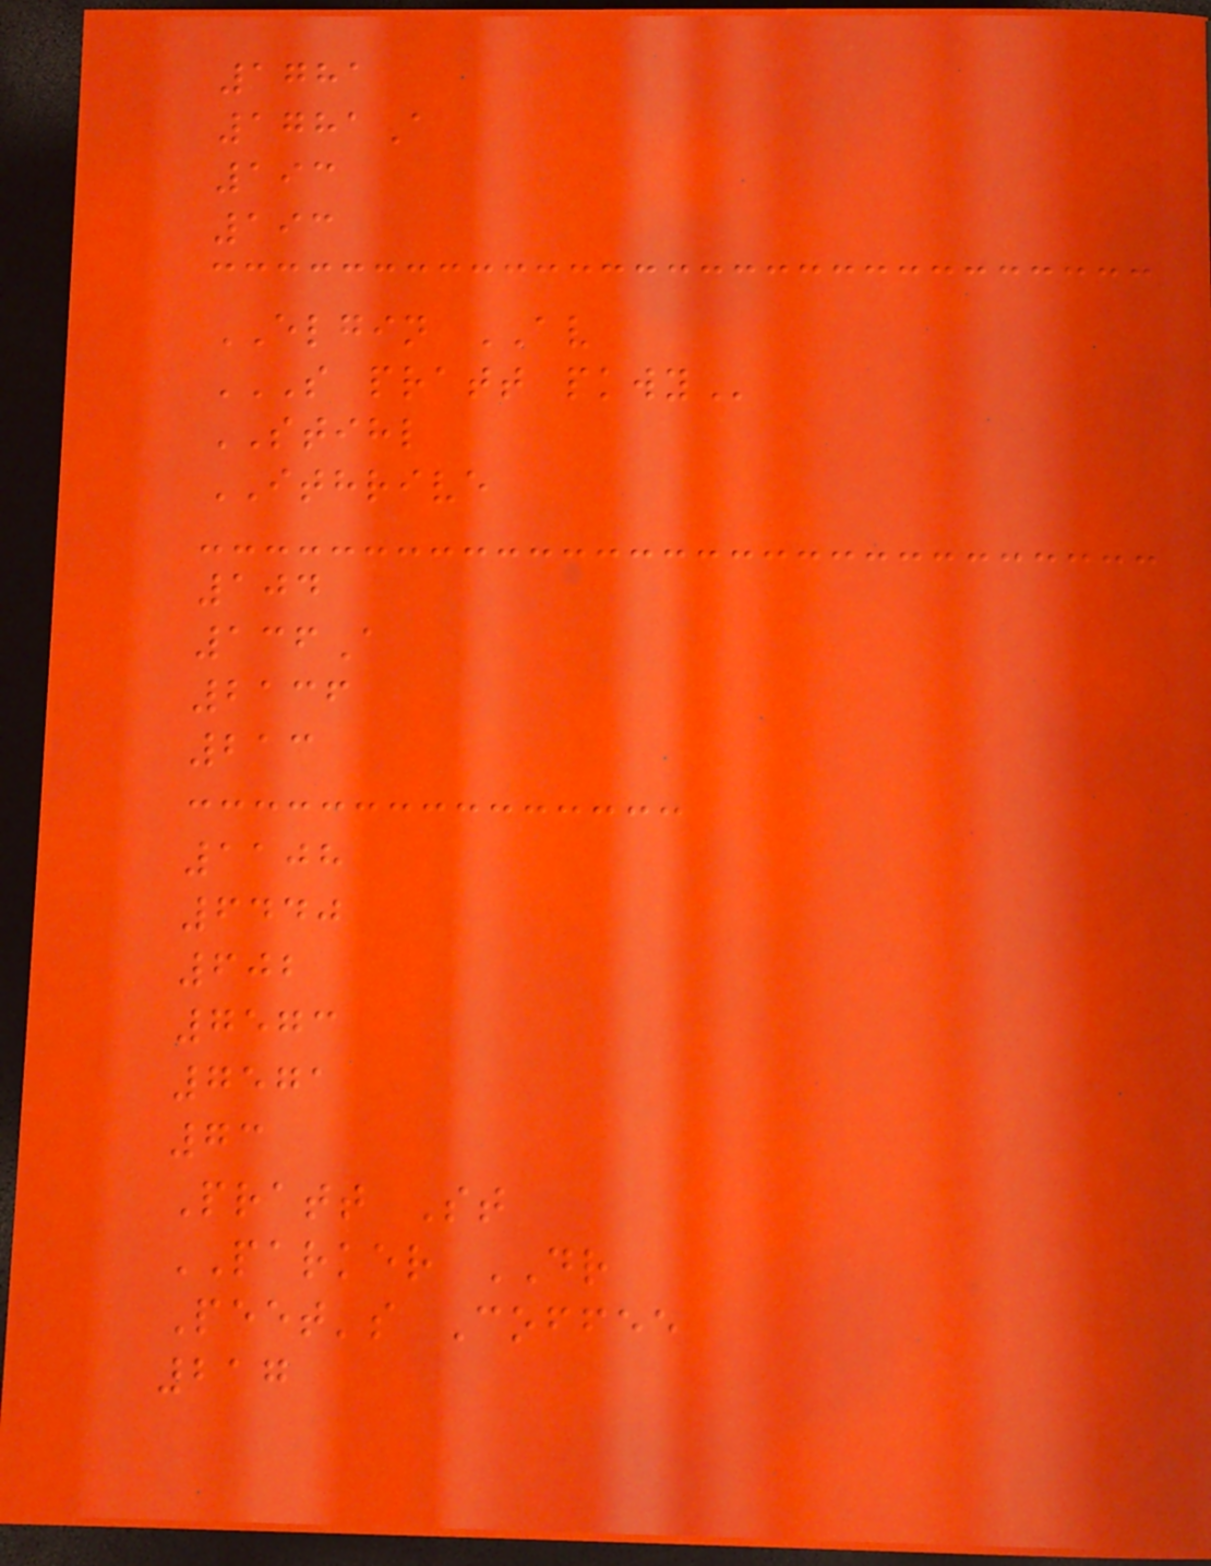1781
1781A
193
193
ELGIN AV
S PRATT PKWY
STIHL
ITHRIVE
104
136A
2136
213
1108
6440
602
7573
7571
73
Pratt St
PARKER DR
Peet's Coffee
217
